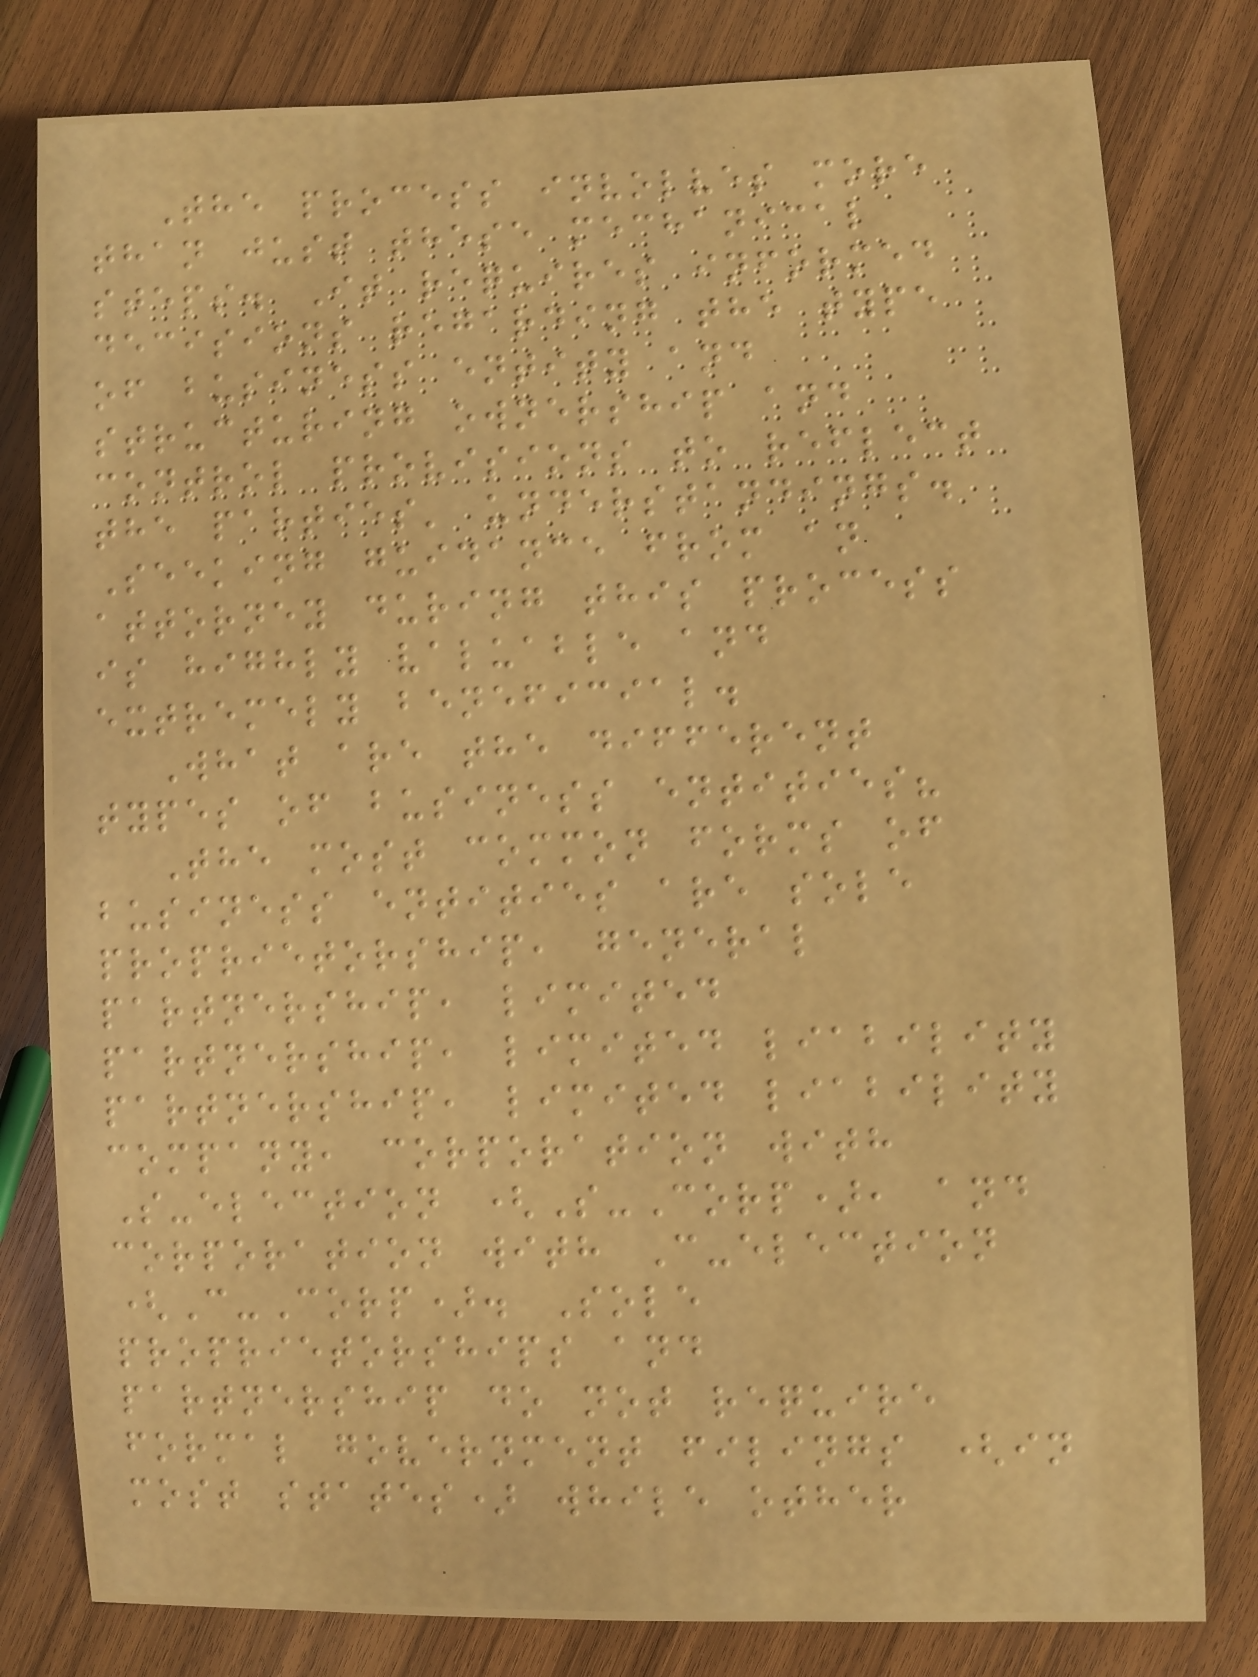The process involves more
than just these mechanical
steps. It requires informed
decisions regarding the type
of business entity and
structuring ownership and
control provisions to reflect
the parties' understandings.
Seeking guidance from an
attorney during this process
is highly valuable and
extremely beneficial.
What are the different
types of business entities?
The most common forms of
business entities are sole
proprietorship, general
partnership, limited
partnership, limited liability
partnership, limited liability
company, corporation with
S-election (S-Corp), and
corporation with C-election
(C-Corp). Sole
proprietorships and
partnership do not require
formal government filings (in
most states) while other
